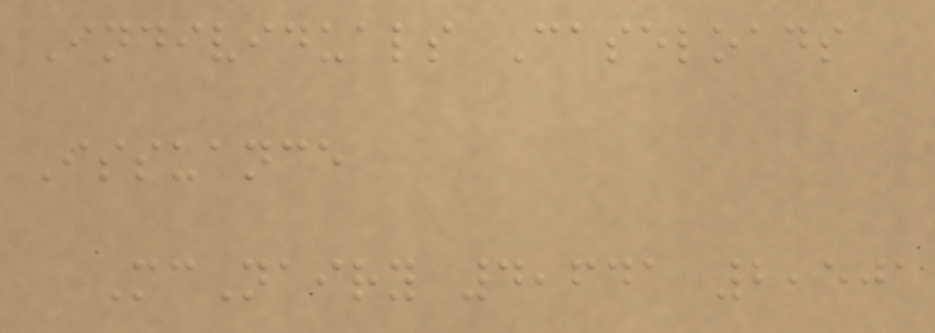Individuals Caseloads
Issuance
McNairy 4,641 2,501
